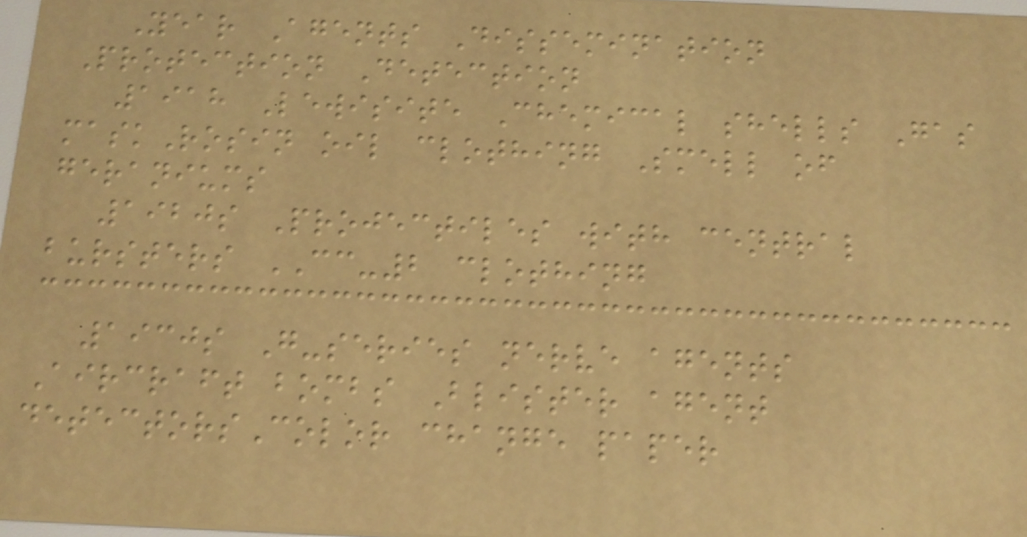Year Agents Dissemination
Protection Detection
1918 Lewisite Chemical shells Gas
maskRosin oil clothing Smell of
geraniums
1920s Projectiles with central
bursters CC-2 clothing
1930s G-series nerve agents
Aircraft bombs Blister agent
detectorsColor change paper
